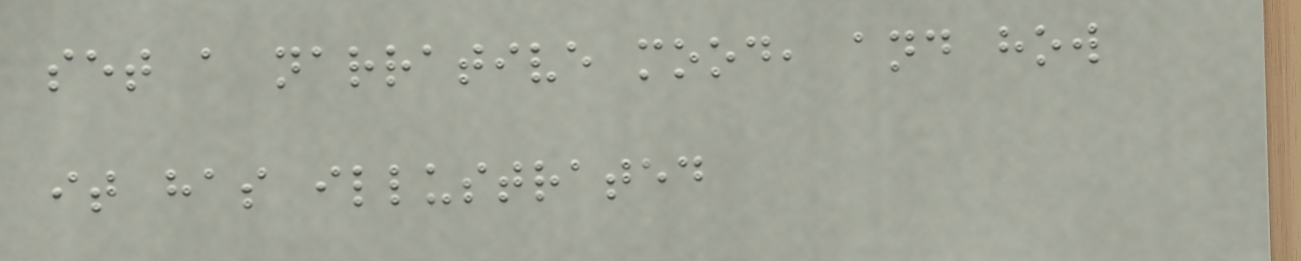set a narrative mood, and how
it has illustrated
